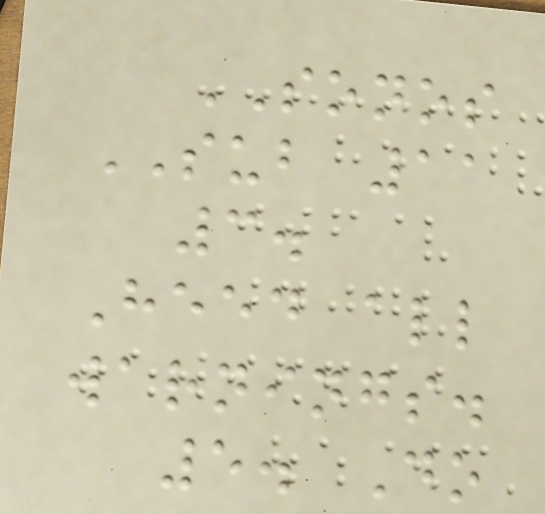SONOS
SUB 11
3.
Heed all
warnings.
5. Do
